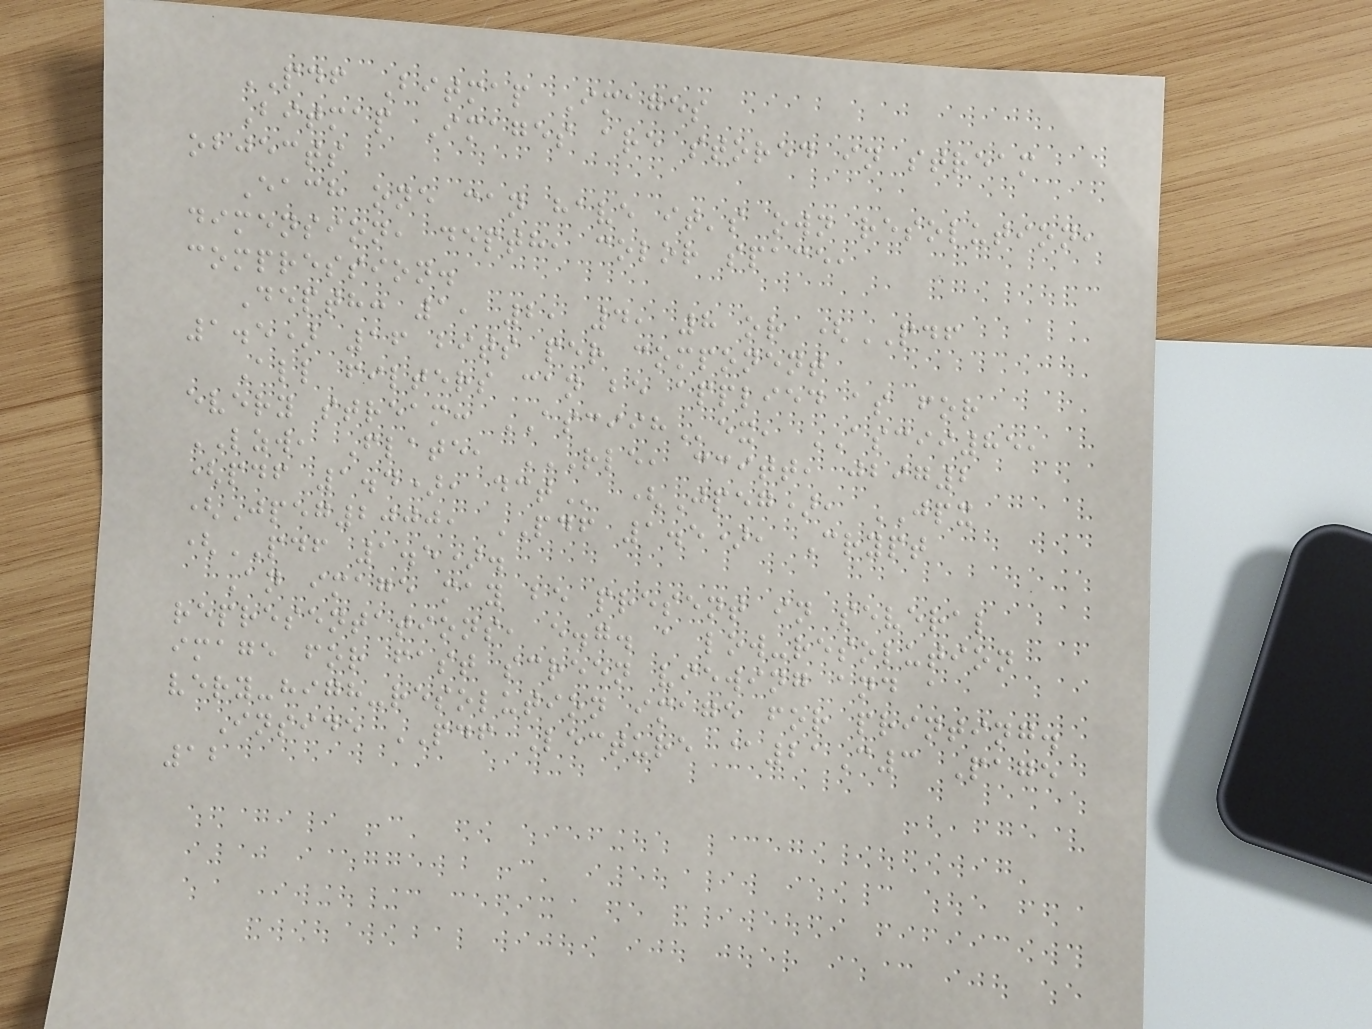PDF Bitmap Images
Bitmap Images are stored in stream
objects
Each one can have it's own resolution,
dimension, depth, color space,
compression.
Depth: 1, 2, 4, 8 or (PDF
1.5) 16 bits per component
All filters can be applied as for
every stream: ASCIIHex, ASCII85,
LZW, Flate, RLE, CCITT, JBIG2
(PDF 1.4), DCT (Jpeg), JPX
(Jpeg2000, PDF 1.5), Crypt
(PDF 1.5).
An image may be present in several
representations, e.g. a low-resolution
image for fast screen viewing and a
very-high-resolution image for printing.
Inside PDF Lecture @21C3 Page
12
